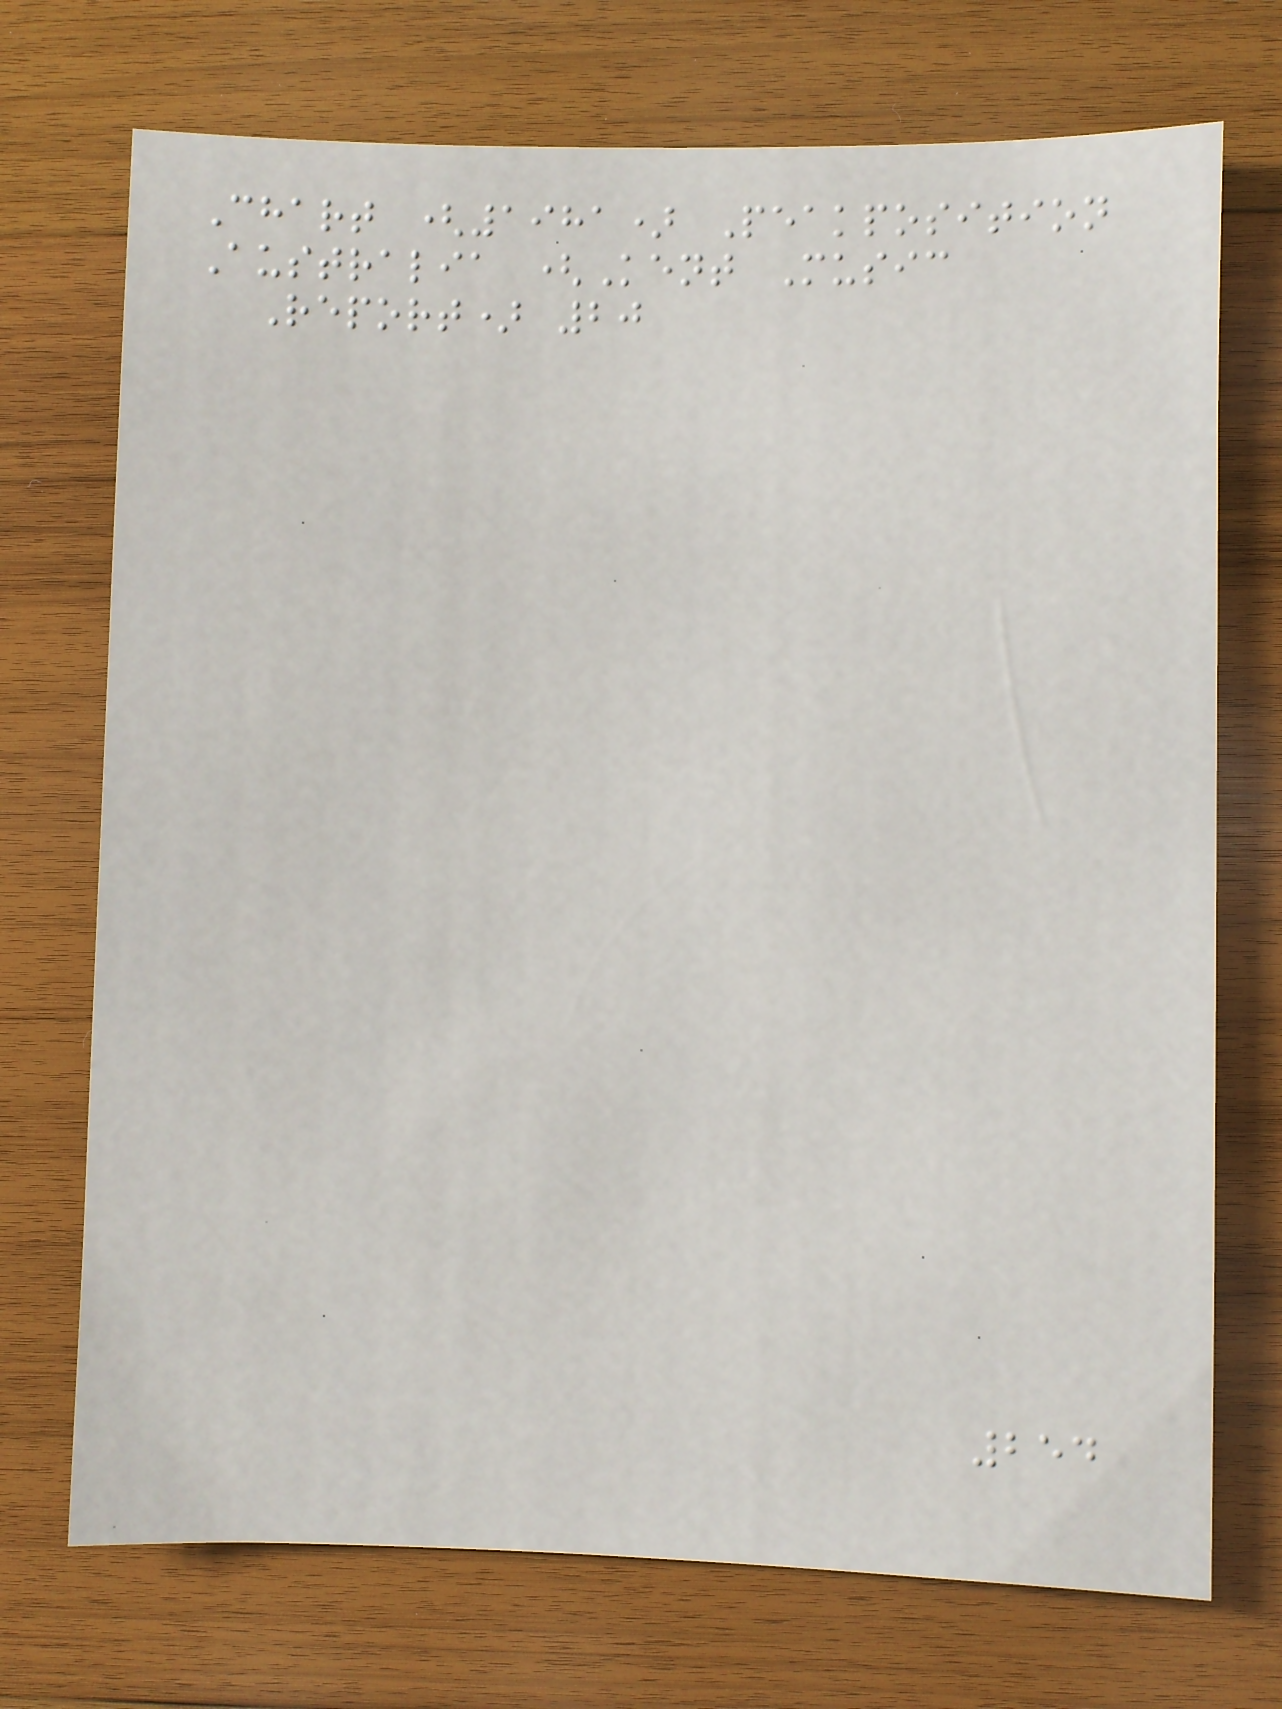Chart (1981) Peakposition
Australia (Kent Music
Report) 20
254
